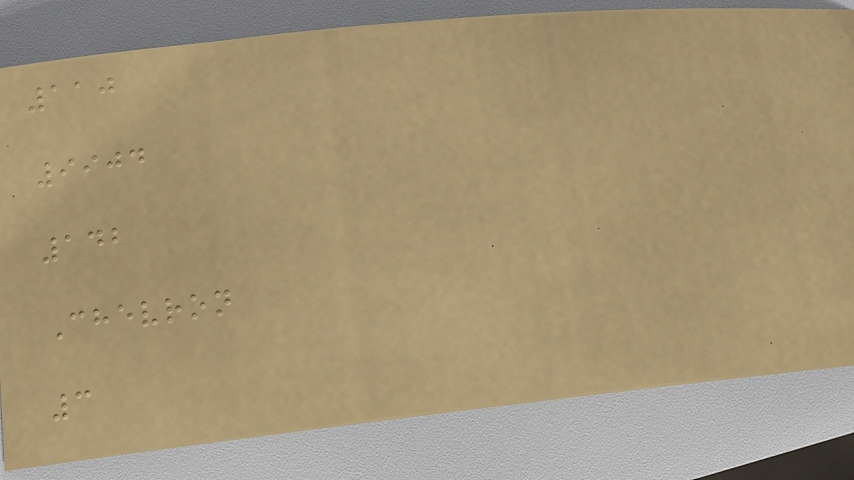110
9904
142
Chevron
3
